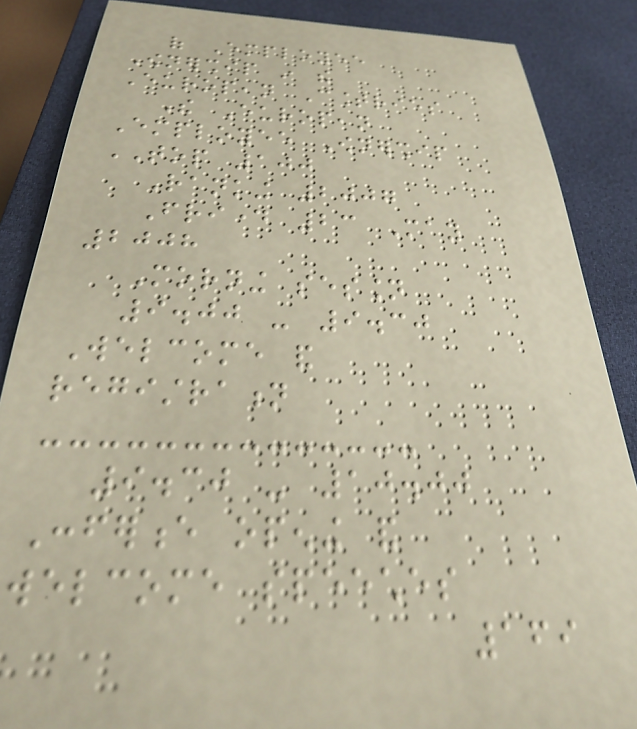of Employee
Ownership in the
European Countries
The European
Employee Ownership
TOP 100
Ranking 2007
Friday 23 May
2008
Morning session
9.00 - 9.30
Welcome and
registration
9.30 - 10.00
Conference opening and
welcome speeches
169
